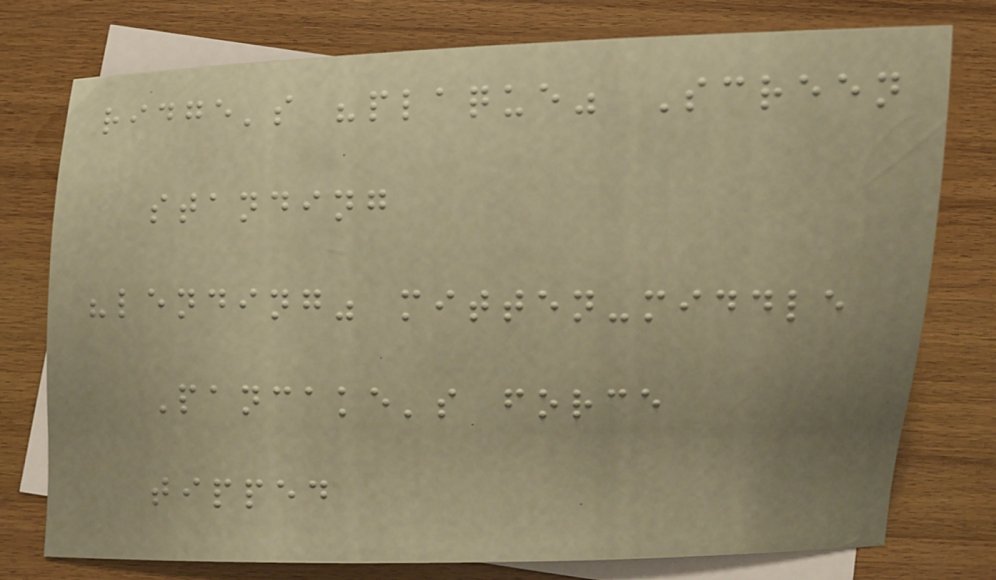ridge's "plaque" Screen
standing
"lending" mitten-middle
Pancake's force
tipped
